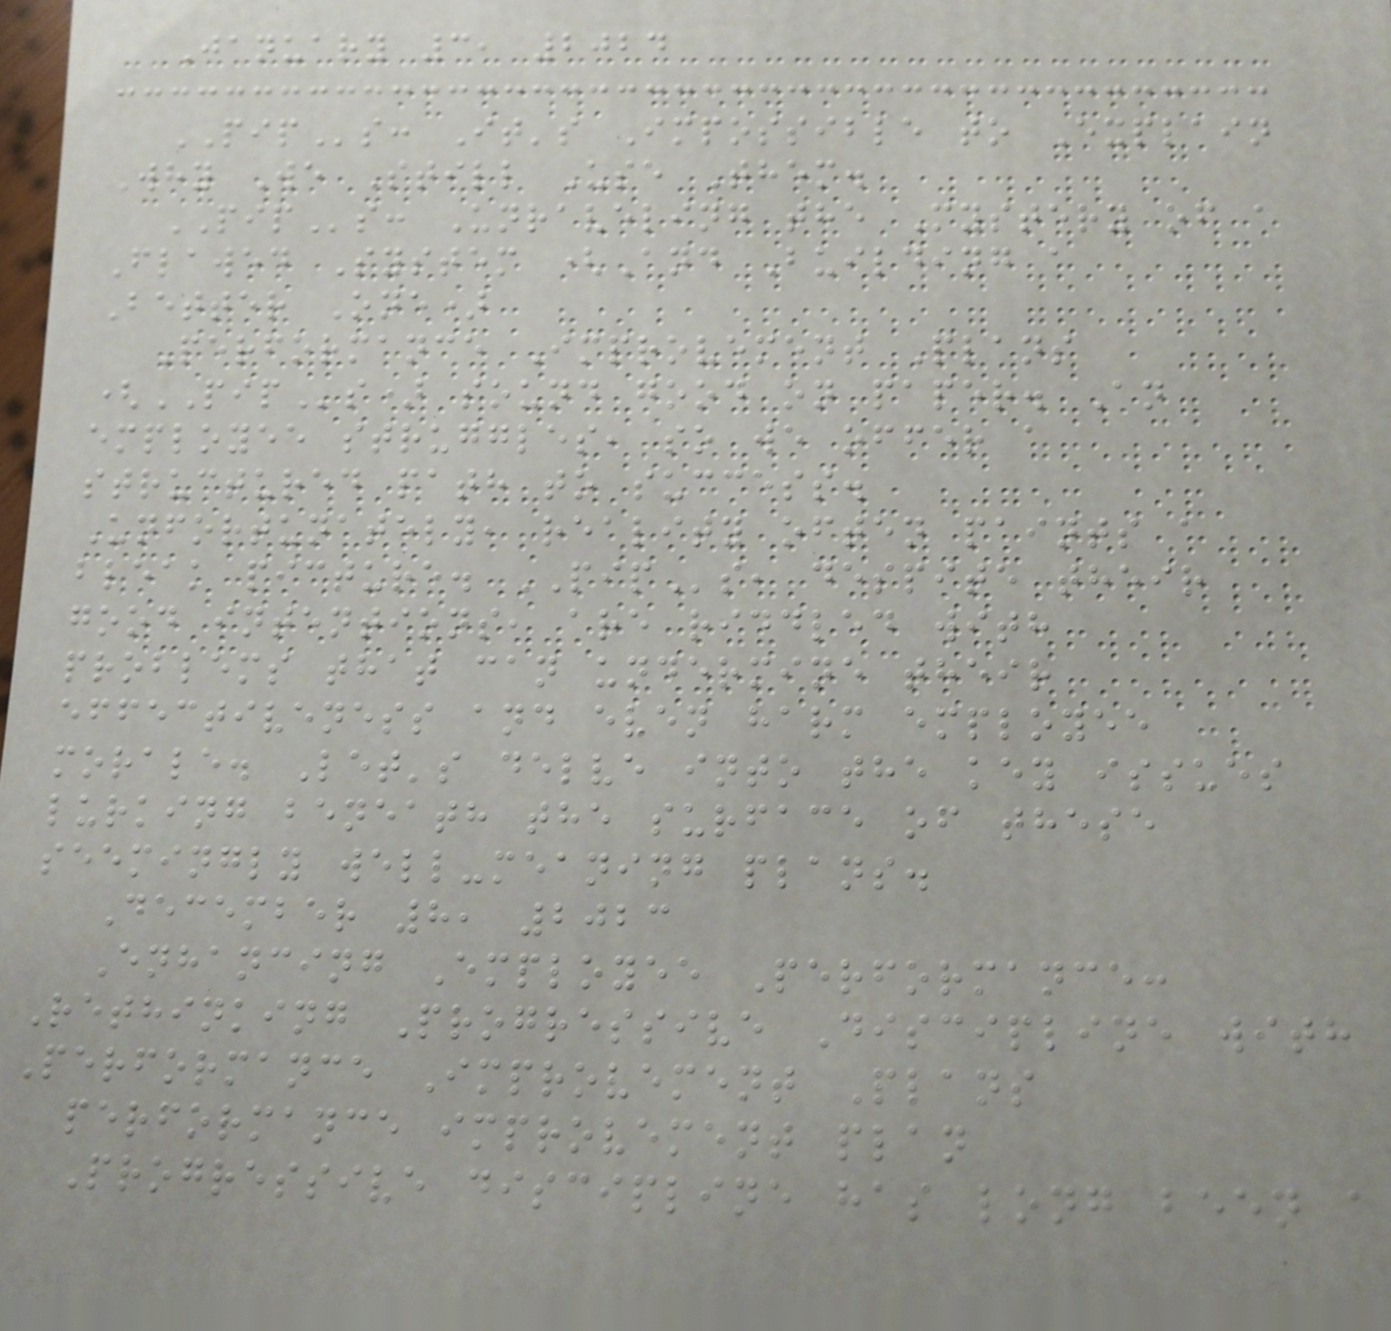January 3, 2024
PIPs: It's Impossible to Explain
Why We Still Use Them.
PIPs: Unraveling the Mystery of a
Flawed System (And Building a
Better One)
Performance Improvement Plans
(PIPs) sound good on paper. An
employee struggles, so we offer a
structured path to success.
Unfortunately, reality often paints a
bleak picture. PIPs, despite their
good intentions, are riddled with
problems that can undermine their
effectiveness and even harm employee
morale. Let's delve into the key issues
lurking beneath the surface of these
seemingly well-meaning plans.
December 8, 2023
Enhancing Employee Performance:
Rethinking Progressive Discipline with
Performance Improvement Plans
performance improvement plan
Progressive discipline has long been a
